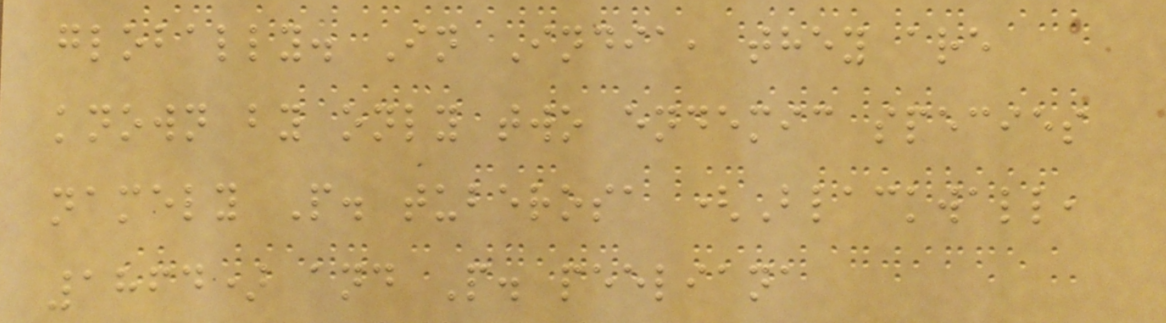globally. In India, they are
known by only two endemic species
namely P. tuberosa (Blackwall,
1864) and P. peeliana
